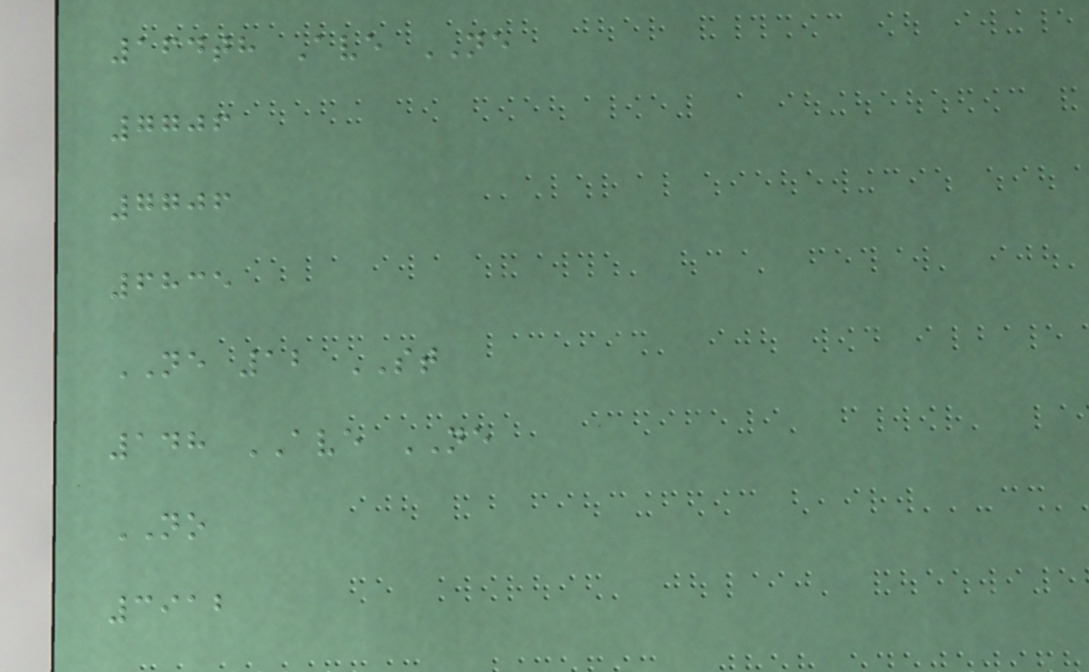164th Ave NE
7706
7706
6835
NE 12 ST
148 AVE NE
NO
3912
